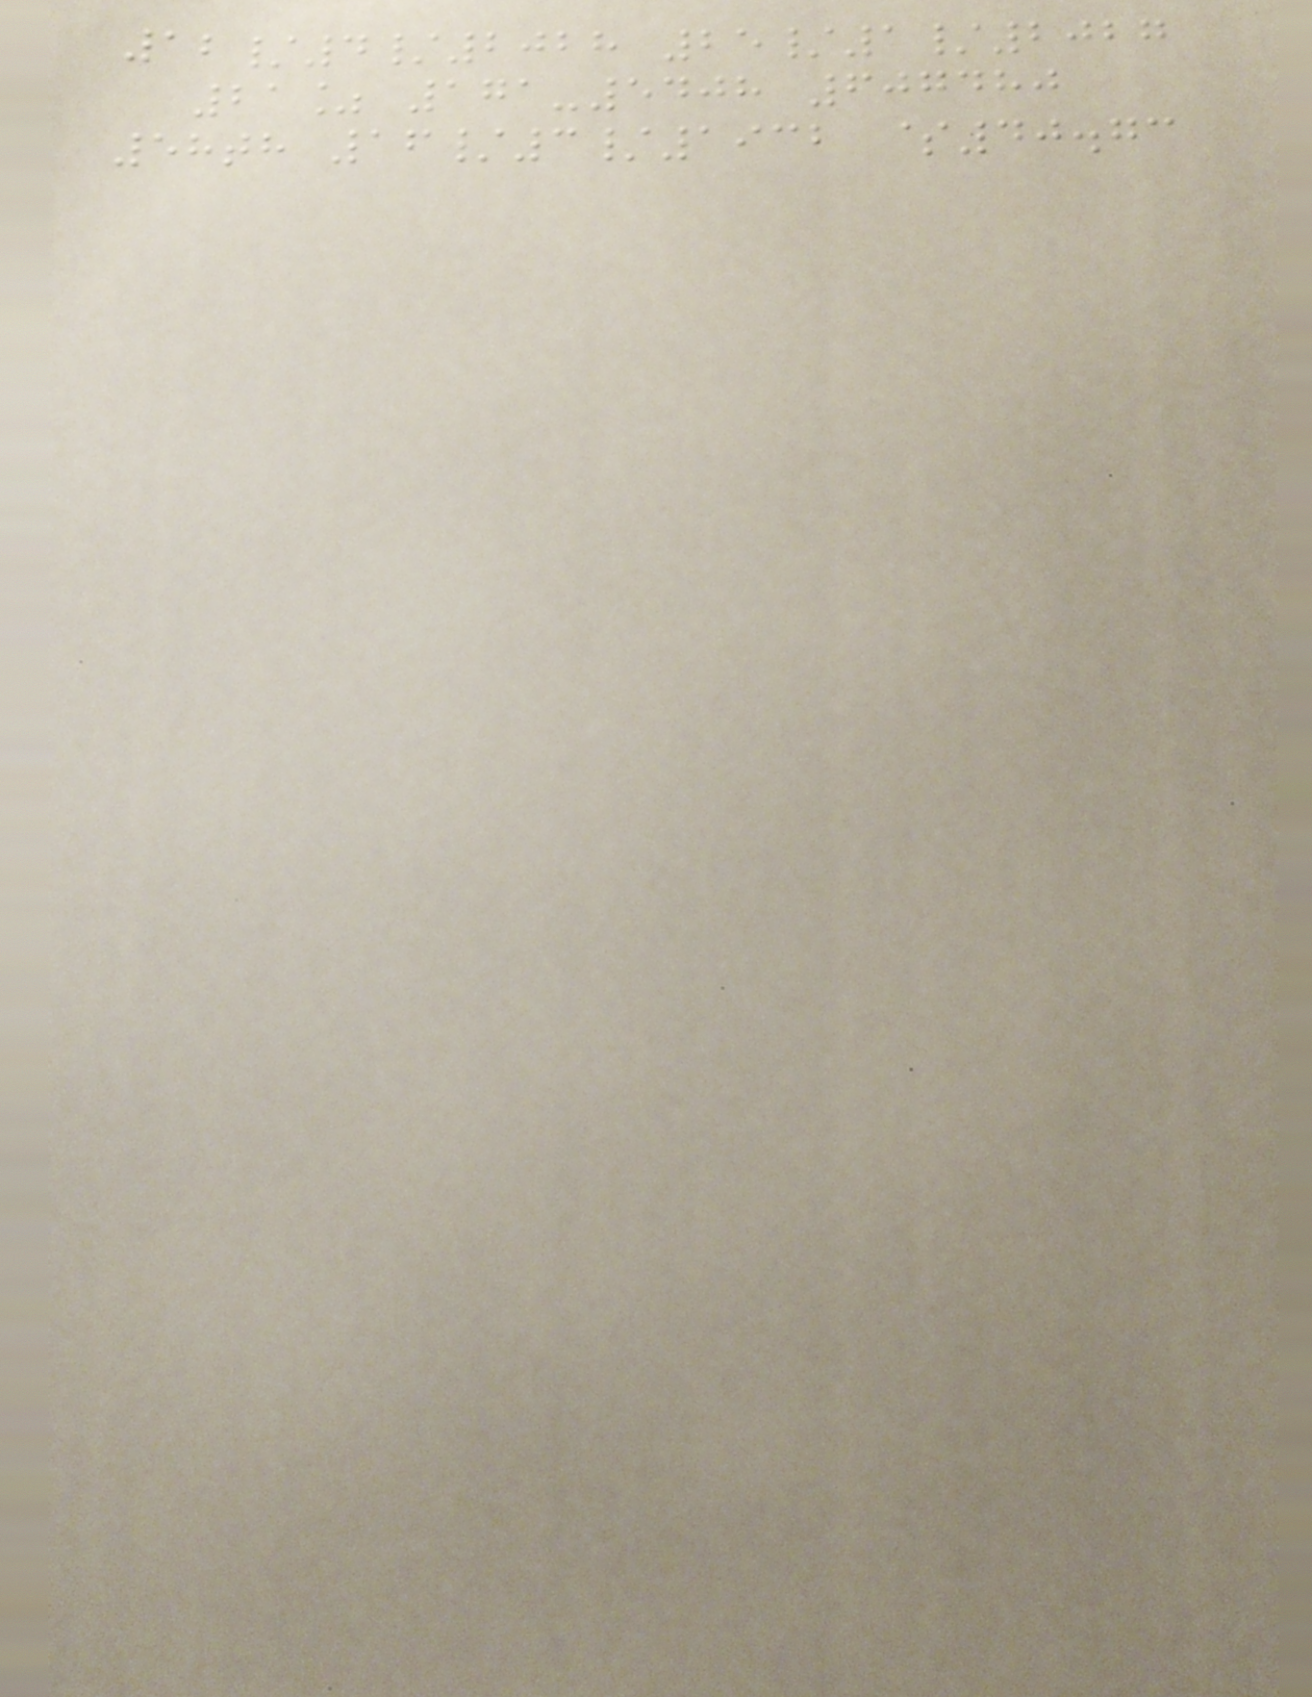12/4/2028 25/1/2027
21% 171-5408 607480
58th 16/3/1932 $40.73
